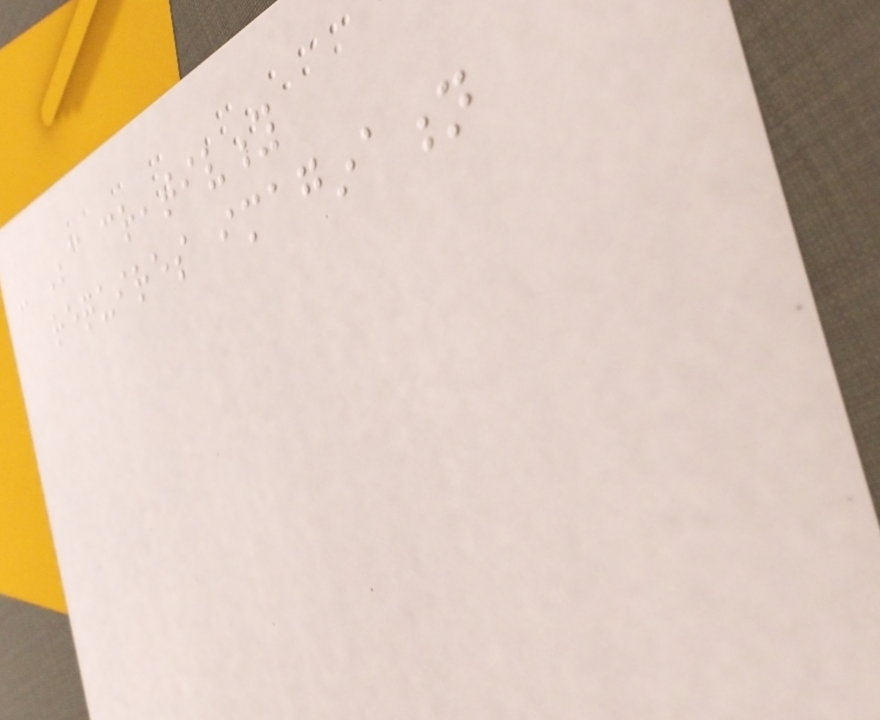- Because creativity
requires imagination
